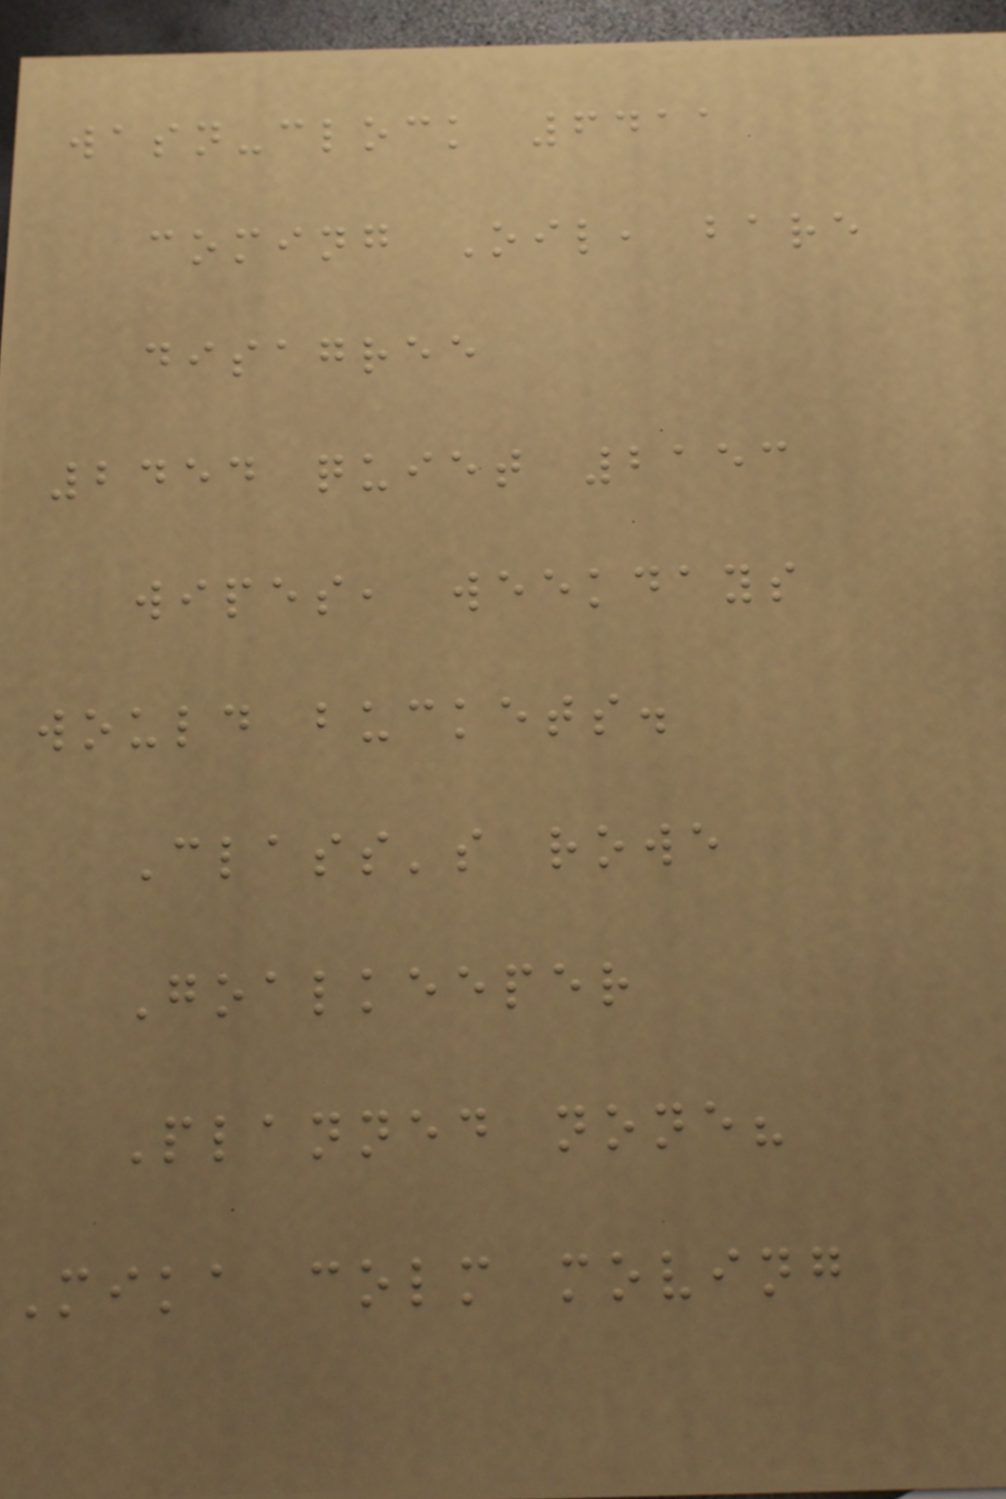wasn-clock 6411
coming Oil, bare
disagree
2454 quiet 2153
wipes, weekdays
would buckets.
Class's rowe
Goalkeeper
Planned none?
Mika colm moving
